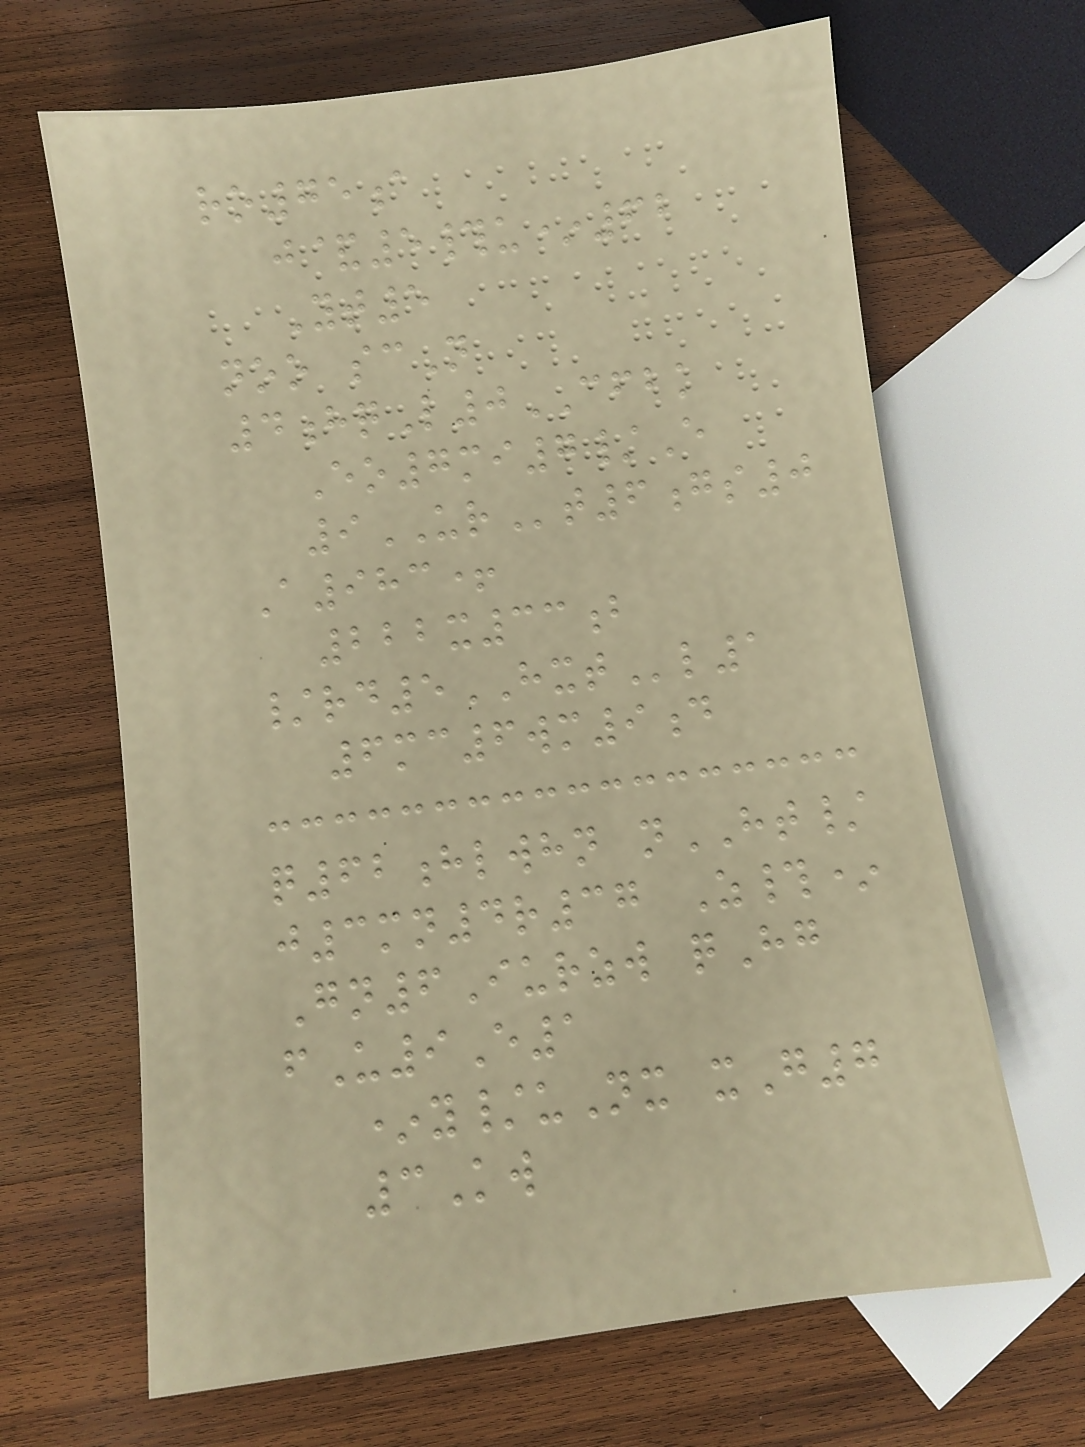ro75a
j&5#u*62
Yt5
noo scN
4hqL0CFBK
Eo7mi7/E
9URt6gs0
A983+
222x33b
/rd5HXTl1
6mc6wm9d
q62hlwhn nHT/
j3mn4r37 Z#*
Gn6Iurzw qHg
fU9E1
*y/uNx xG7
3Kw
